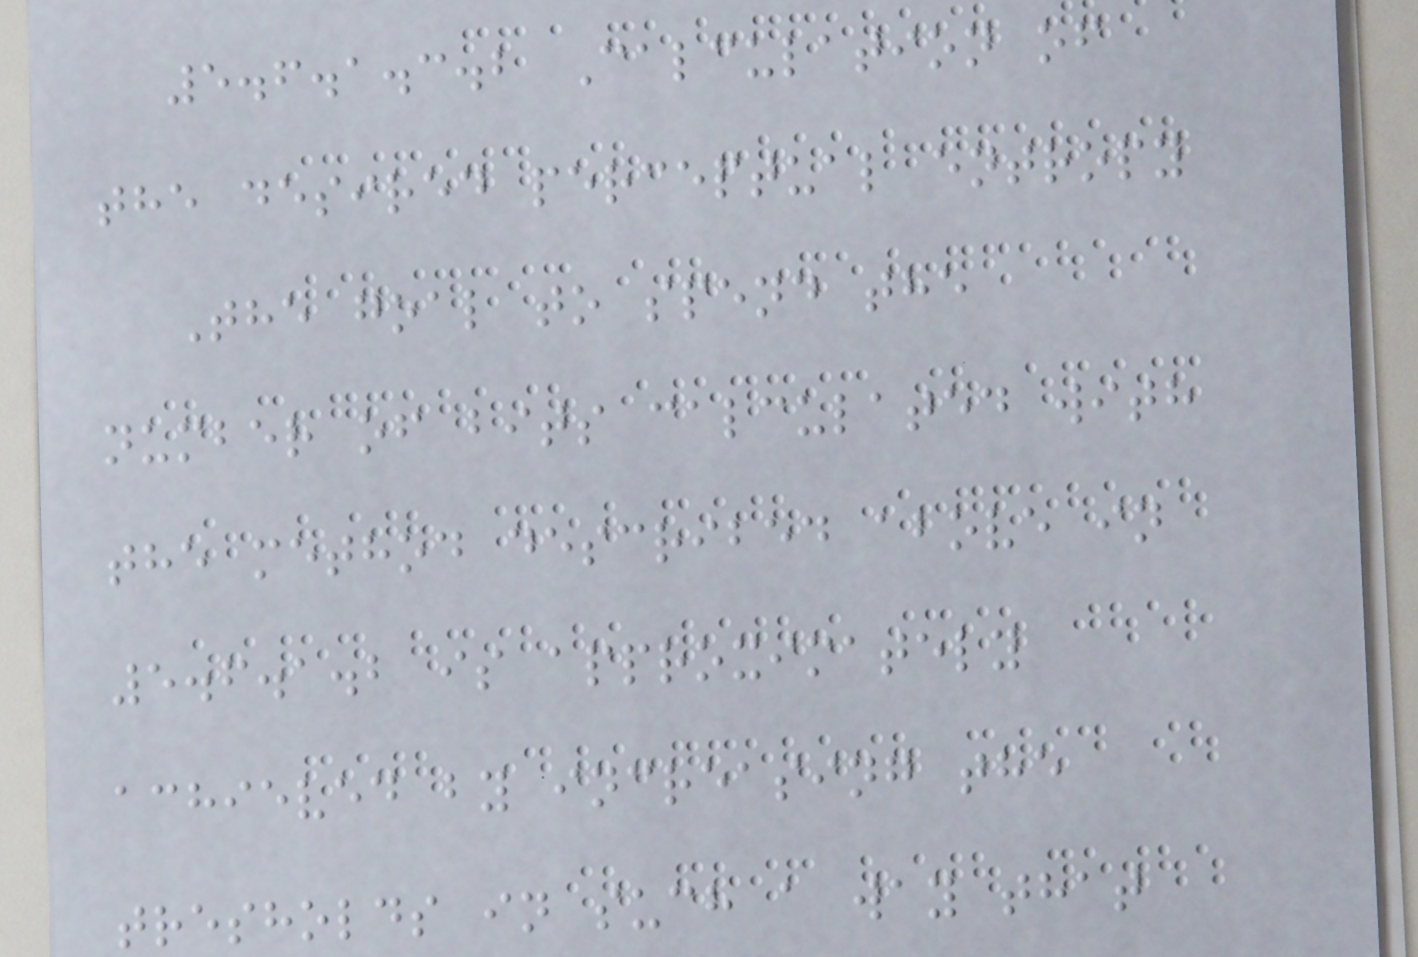5.6.1.3.2 Calculation of
the desired perceptual entropy
The goal to spend the
number of bits calculated with
the method described above in
5.6.1.2 is approximately
achieved by increasing the
tresholds in such a way that
